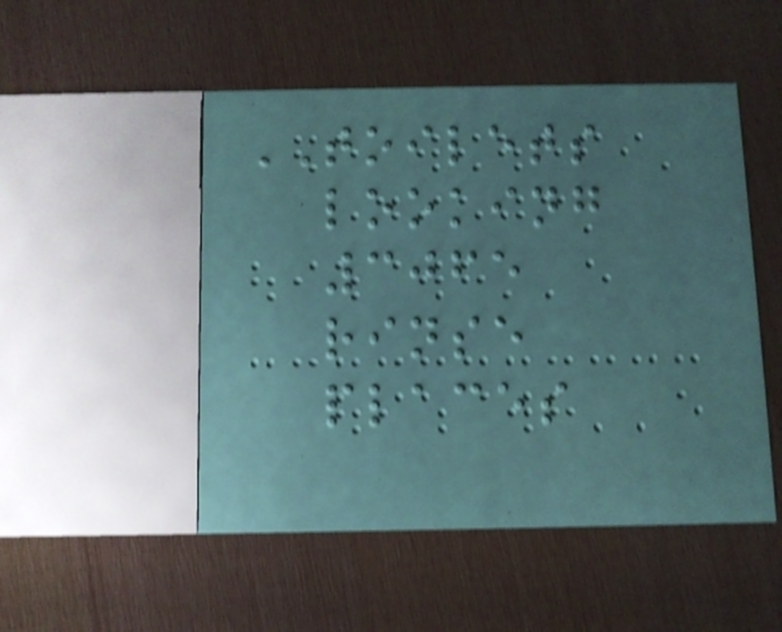TOILETS
looking
3065
rinse
places
